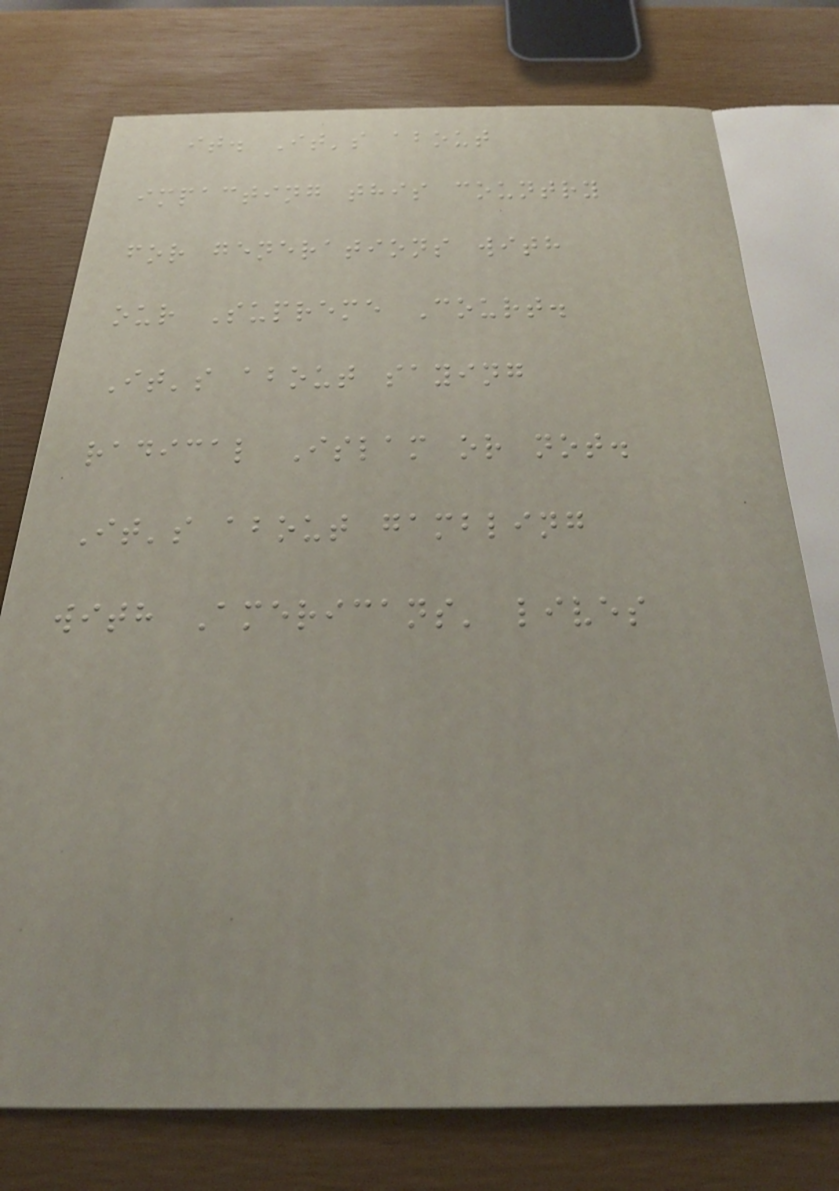it. It's about
impacting this country
for generations with
our Supreme Court.
It's about saying
radical Islam or not.
It's about gambling
with Americans' lives
